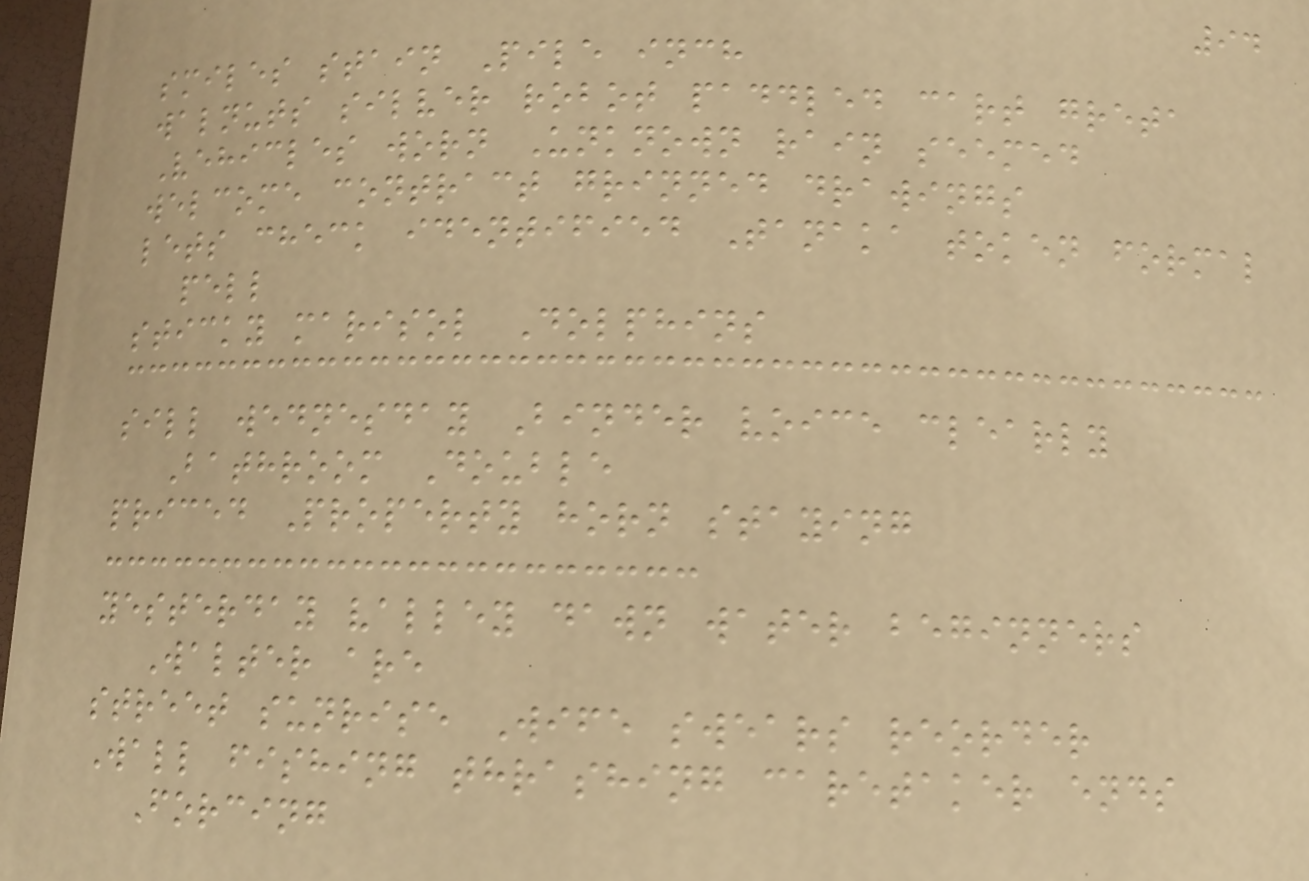94
smiles stain Pile inch
walnuts silver robot paddled cart greta
Vehicles worn Unknown rain seemed
welcome contract grinned drawings
lets check identified Tanaka token formal
pell
sticky marisol Dolphins
sill wednesday Binder voice clearly
Bathroom Double
priced Property horn staying
yesterday valley dawn water beginners
Walter are
street sunrise Wife swears reorder
Wall fishing thrashing caretaker ends
Forcing
